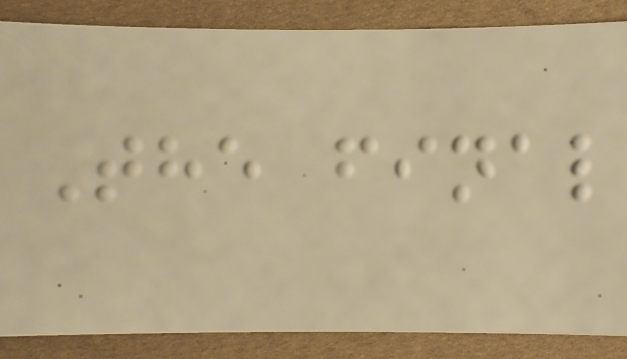The final
